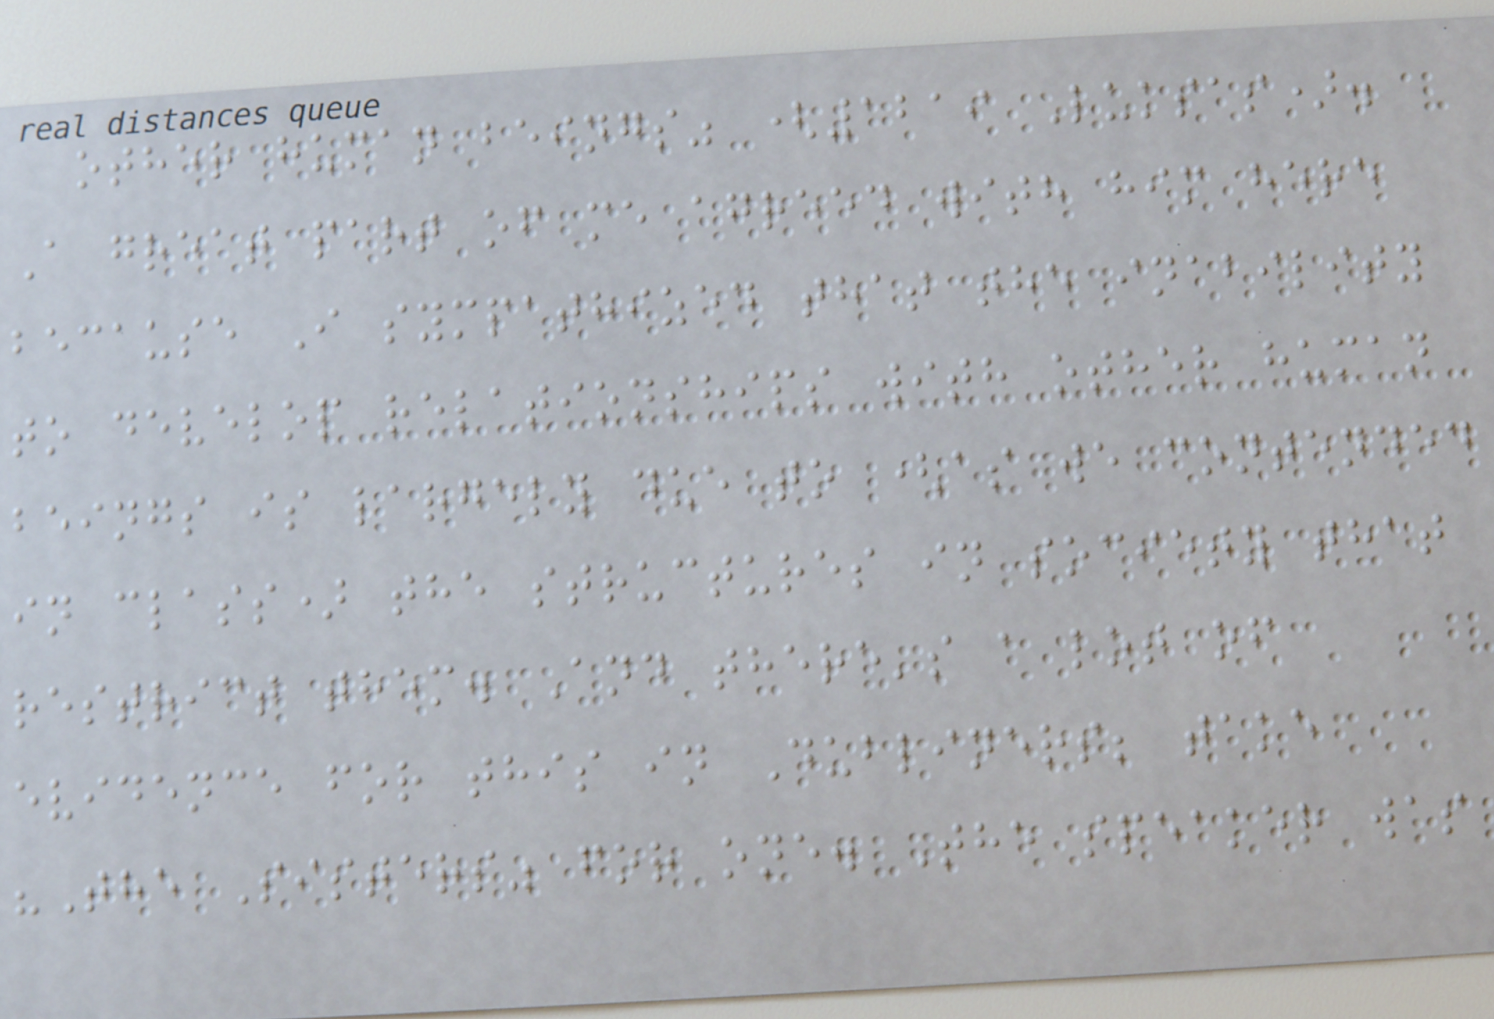other human beings" (1219 Luksas).
A great part of me agreed with him here
because I sympathized that the inability
to develop relationships with other human
beings is largely due to (as we contended
in class) the structures in society that
restrict them. And there's a lot of
evidence for this in Dubliners; take
"The Sisters" for one. The speaker was
